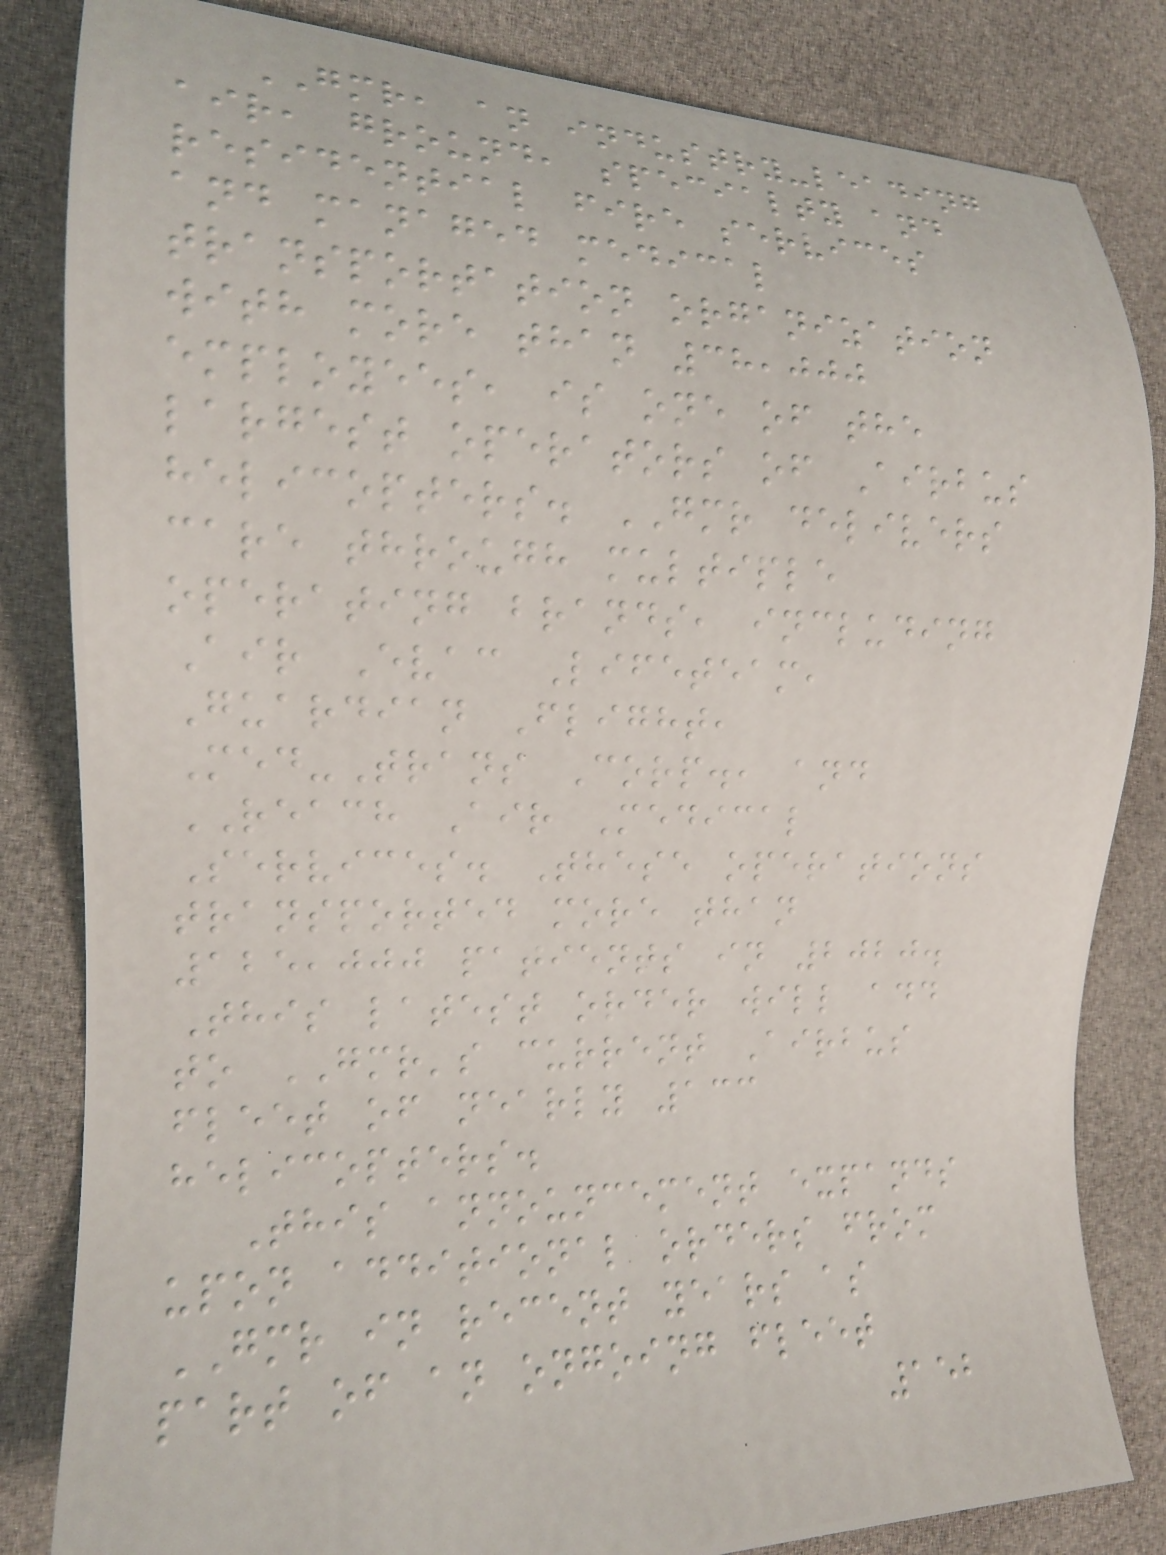GMR, an industry-leading
air, ground, specialty and
residential fire services
and managed medical
transportation organization
with more than 38,000
employees, is one of the
largest operators of Airbus
helicopters. GMR delivers
care through multiple
operating brands, including
Air Evac Lifeteam,
Guardian Flight,
Med-Trans Corp., and
REACH Air Medical
Services. These operations
transported more than
125,000 patients in 2020.
This latest order will add
to GMR's current Airbus
fleet of nearly 133
helicopters.
This announcement expands
upon additional orders from
GMR in recent years as
part of an ongoing fleet
152
